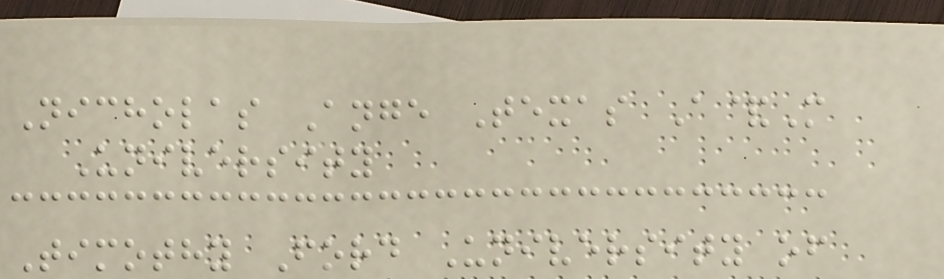Nicholas Ange Texas A&M
University
Timothy Ford University of
